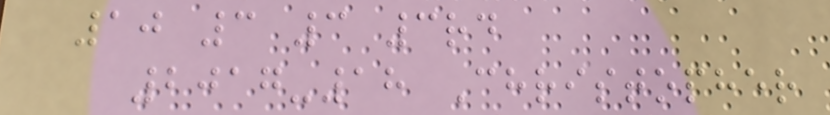10 3 3 3rd
2017-18 Christopher
